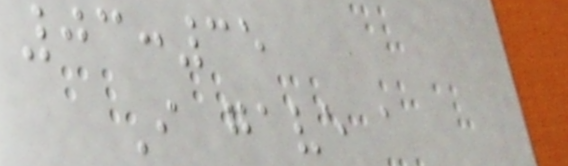03:35
I gave a
